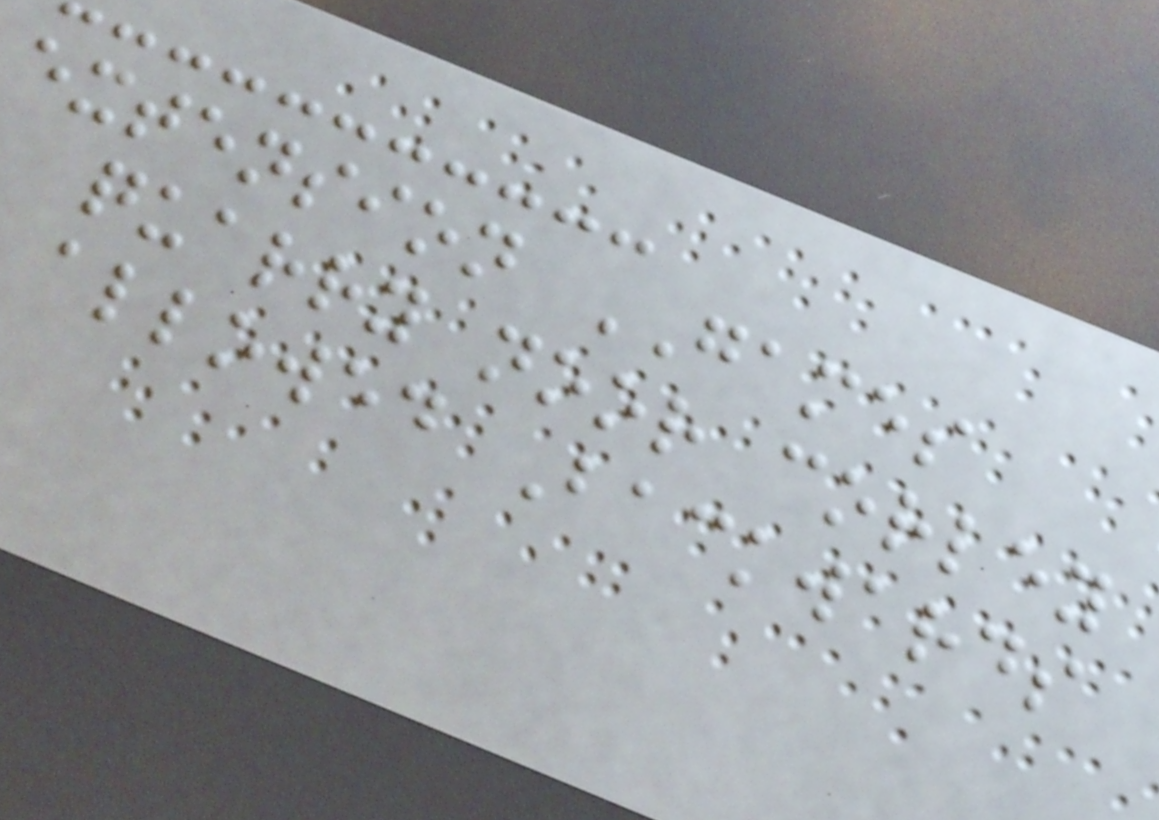extension GAMES
quarry noor corley
allowed Backwards
